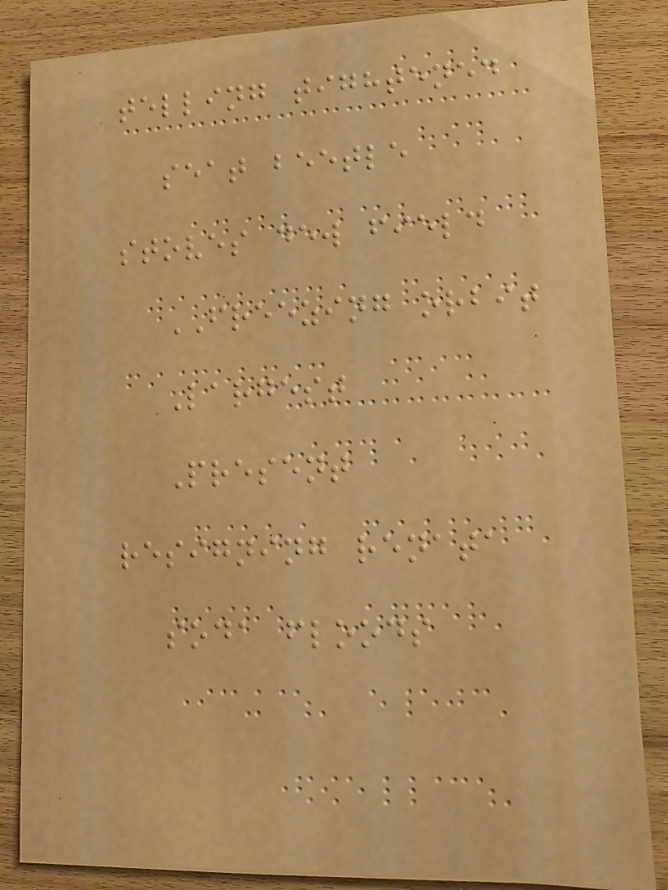telling tightened
seat beetle
stoves dew field
FREEZING orbit
Largest
Present
resigning renata
soda floods
